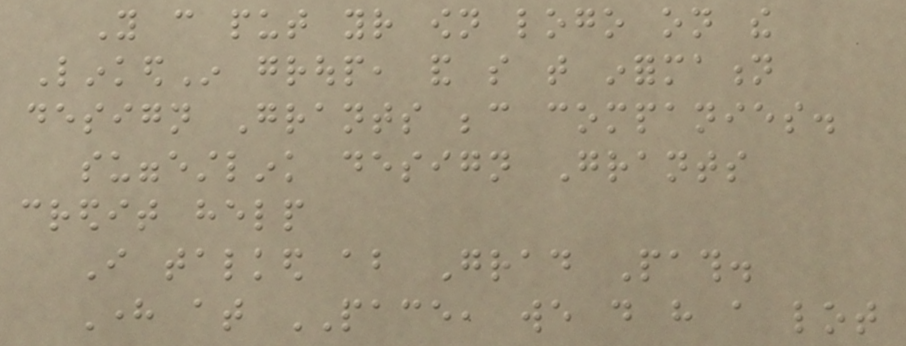You can put your own logo on the
LinkedIn group, and so that information
design Grants because companies.
suggestlink design Grants
credit help
I talked about Grad Path.
Here at PACE, we do have a lot
